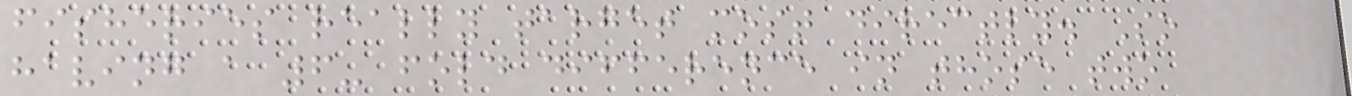fisheries really target most directly. So
having a 6- fold difference in those two
